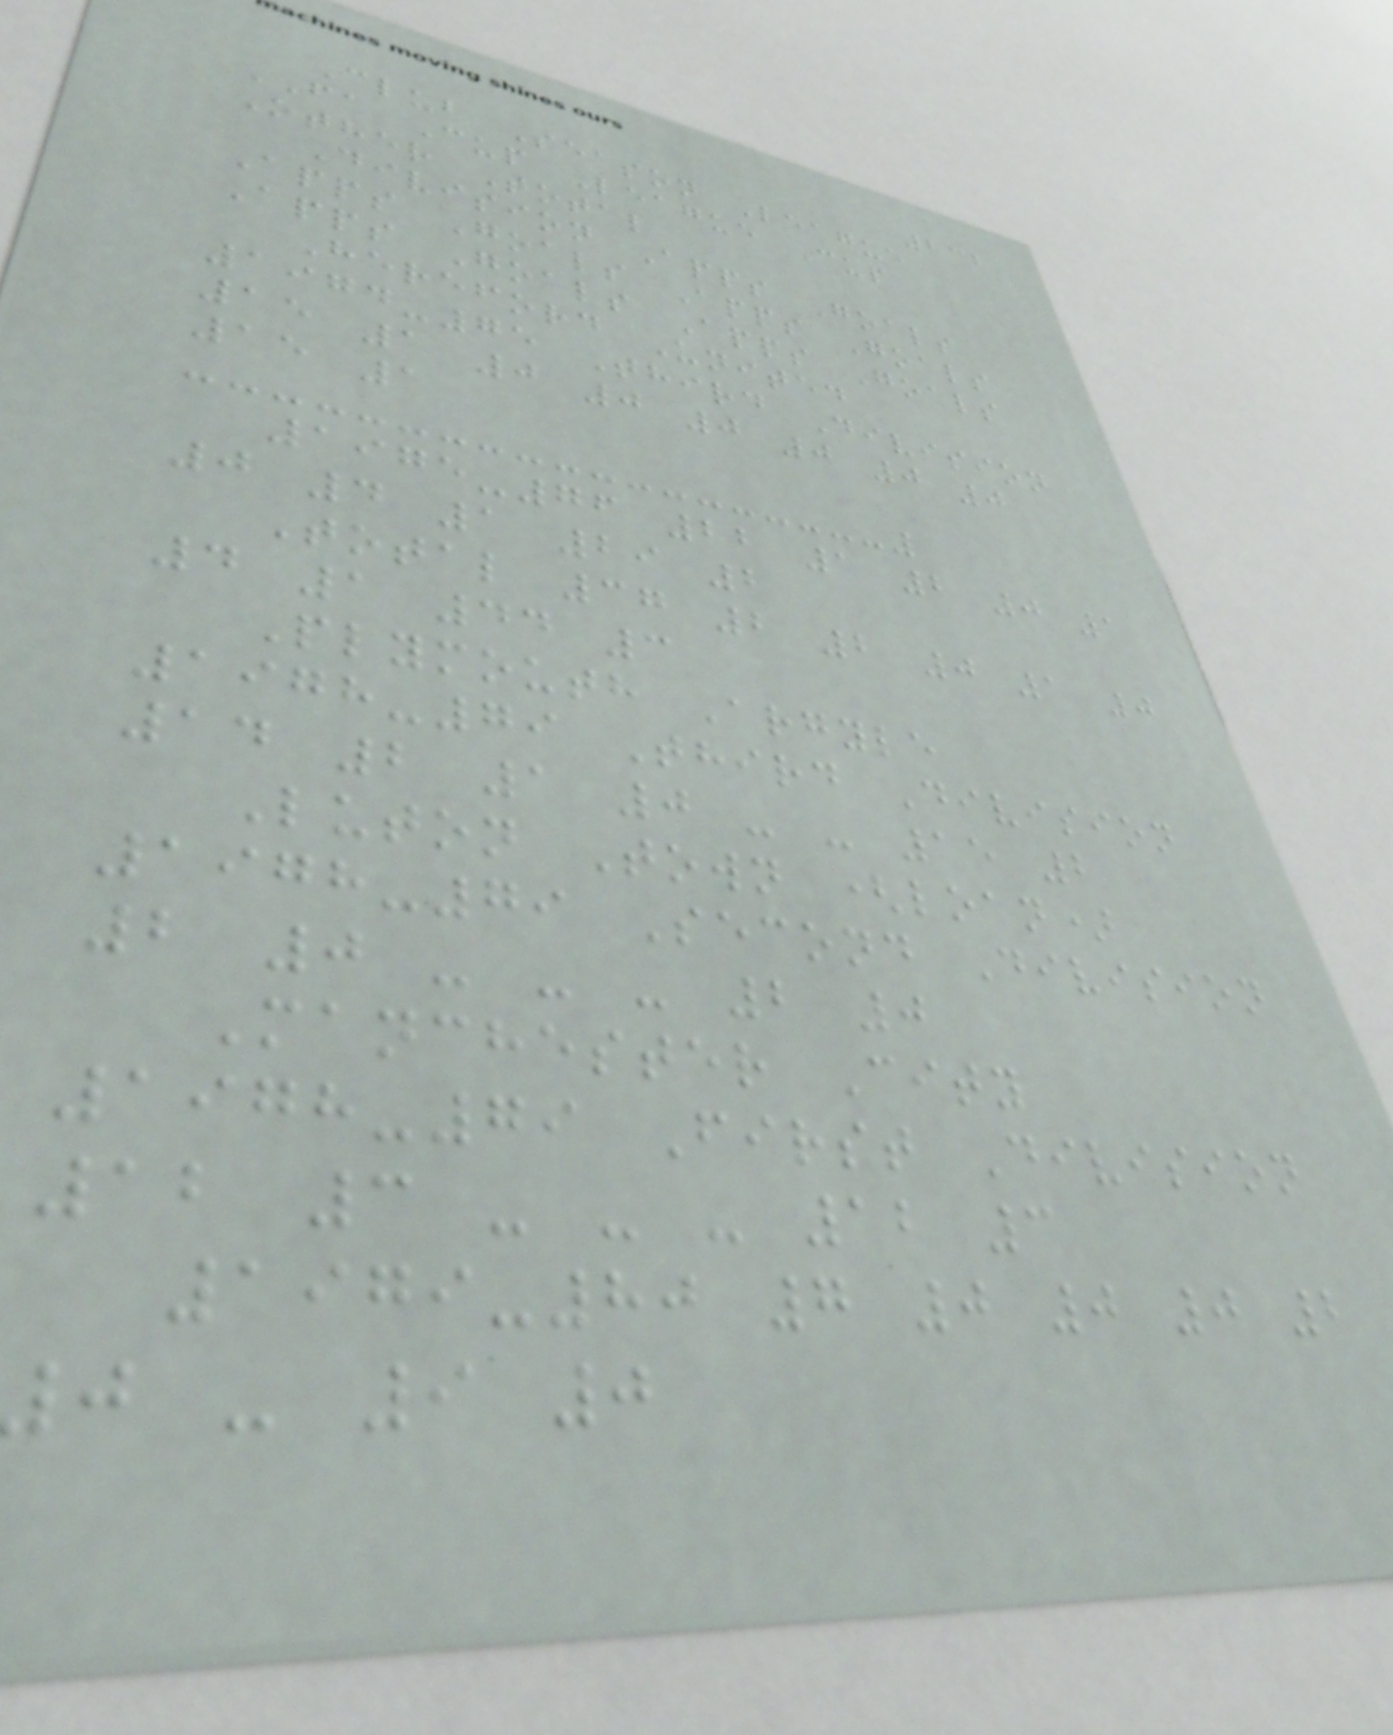232
Club Season League
FA Cup League Cup
Other Total
Division Apps Goals
Apps Goals Apps Goals
Apps Goals Apps Goals
Hereford United
1974-75 Third Division
15 1 0 0 0 0 0 0
15 1
1975-76 22 1 2 0 1
0 4 1 29 2
Total 37 2 2 0 1 0
4 1 44 3
Plymouth Argyle
1978-79 Third Division
14 2 1 0 - - 15 2
Luton Town (loan)
1978-79 Second Division
2 0 - - - 2 0
Manchester City
1978-79 First Division
12 3 - - - 12 3
1979-80 7 0 0 0 2
0 - 9 0
